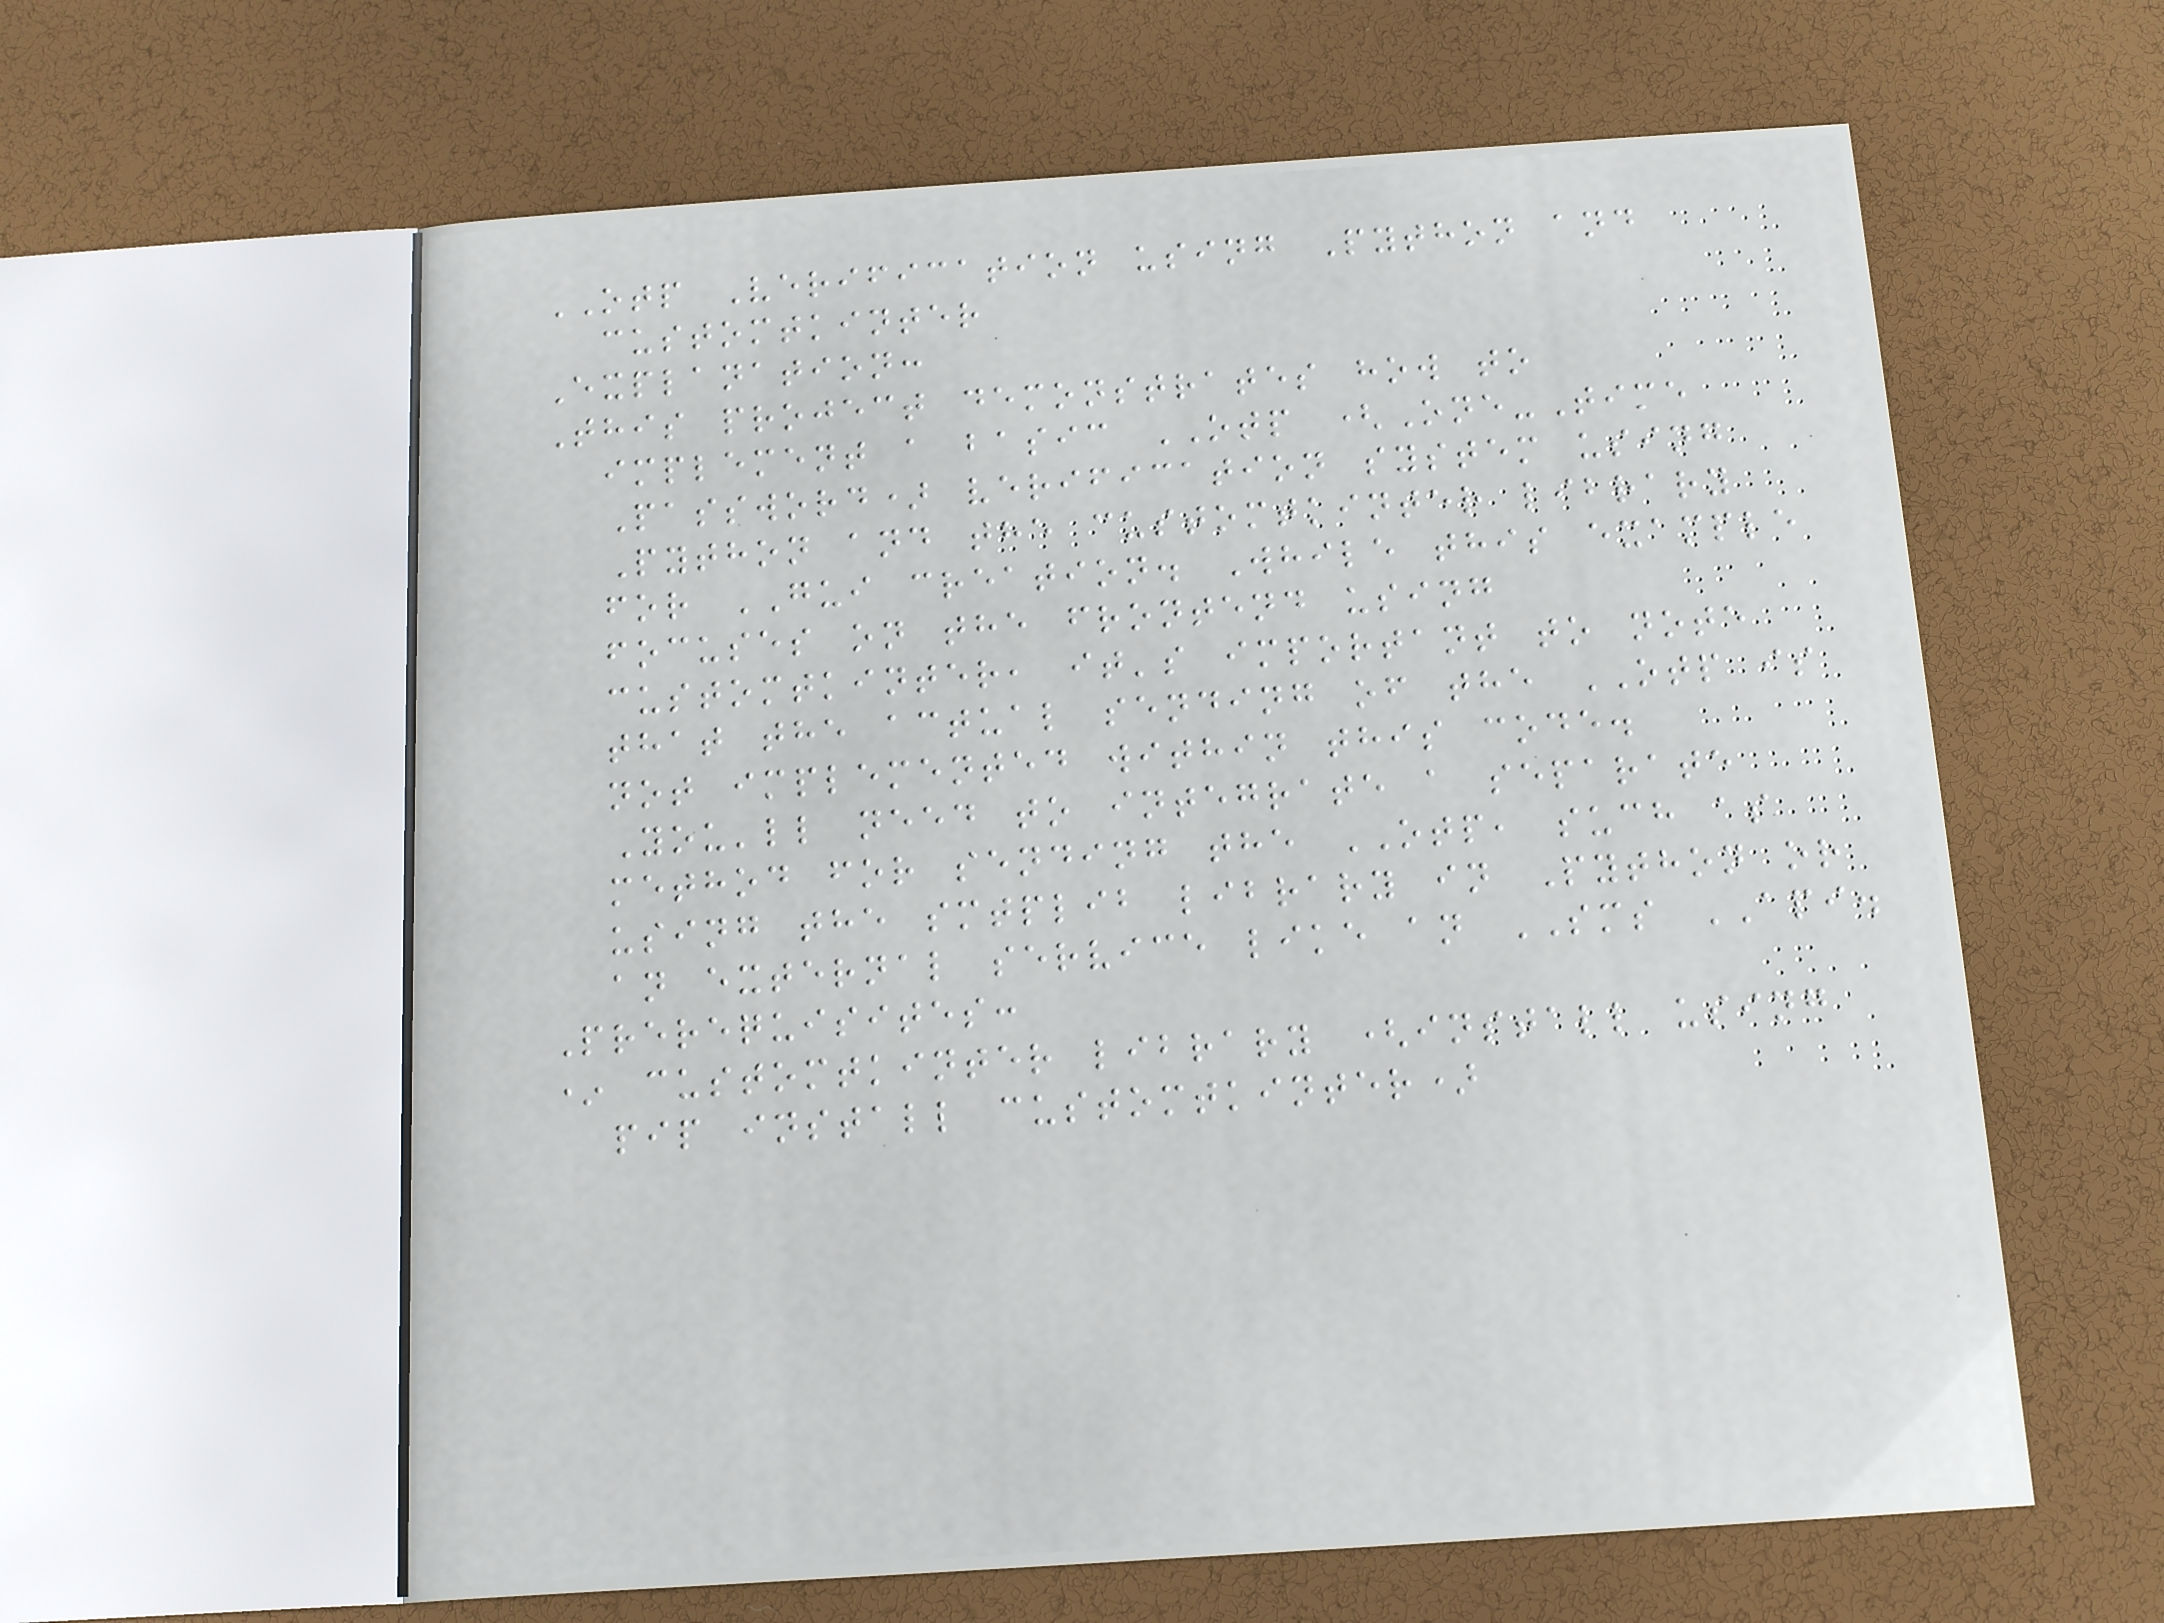OTP Verification using Python and
customtkinter
Explanation:
This project demonstrates how to
implement a basic OTP (One-Time
Password) verification system using
Python and the customtkinter library
for GUI creation. While this example
focuses on the frontend using
customtkinter, it's important to note
that the actual sending of the OTP is
not implemented within this code.
You'll need to integrate a separate
method for sending the OTP, such as
using the smtplib library in Python or
an external service like an SMS API.
Prerequisites:
* customtkinter library (install using
pip install customtkinter)
